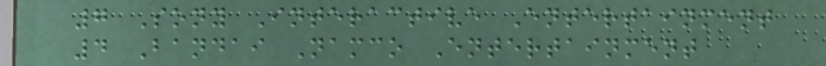7 Sony Interactive Entertainment
4 Bandai Namco Entertainment
